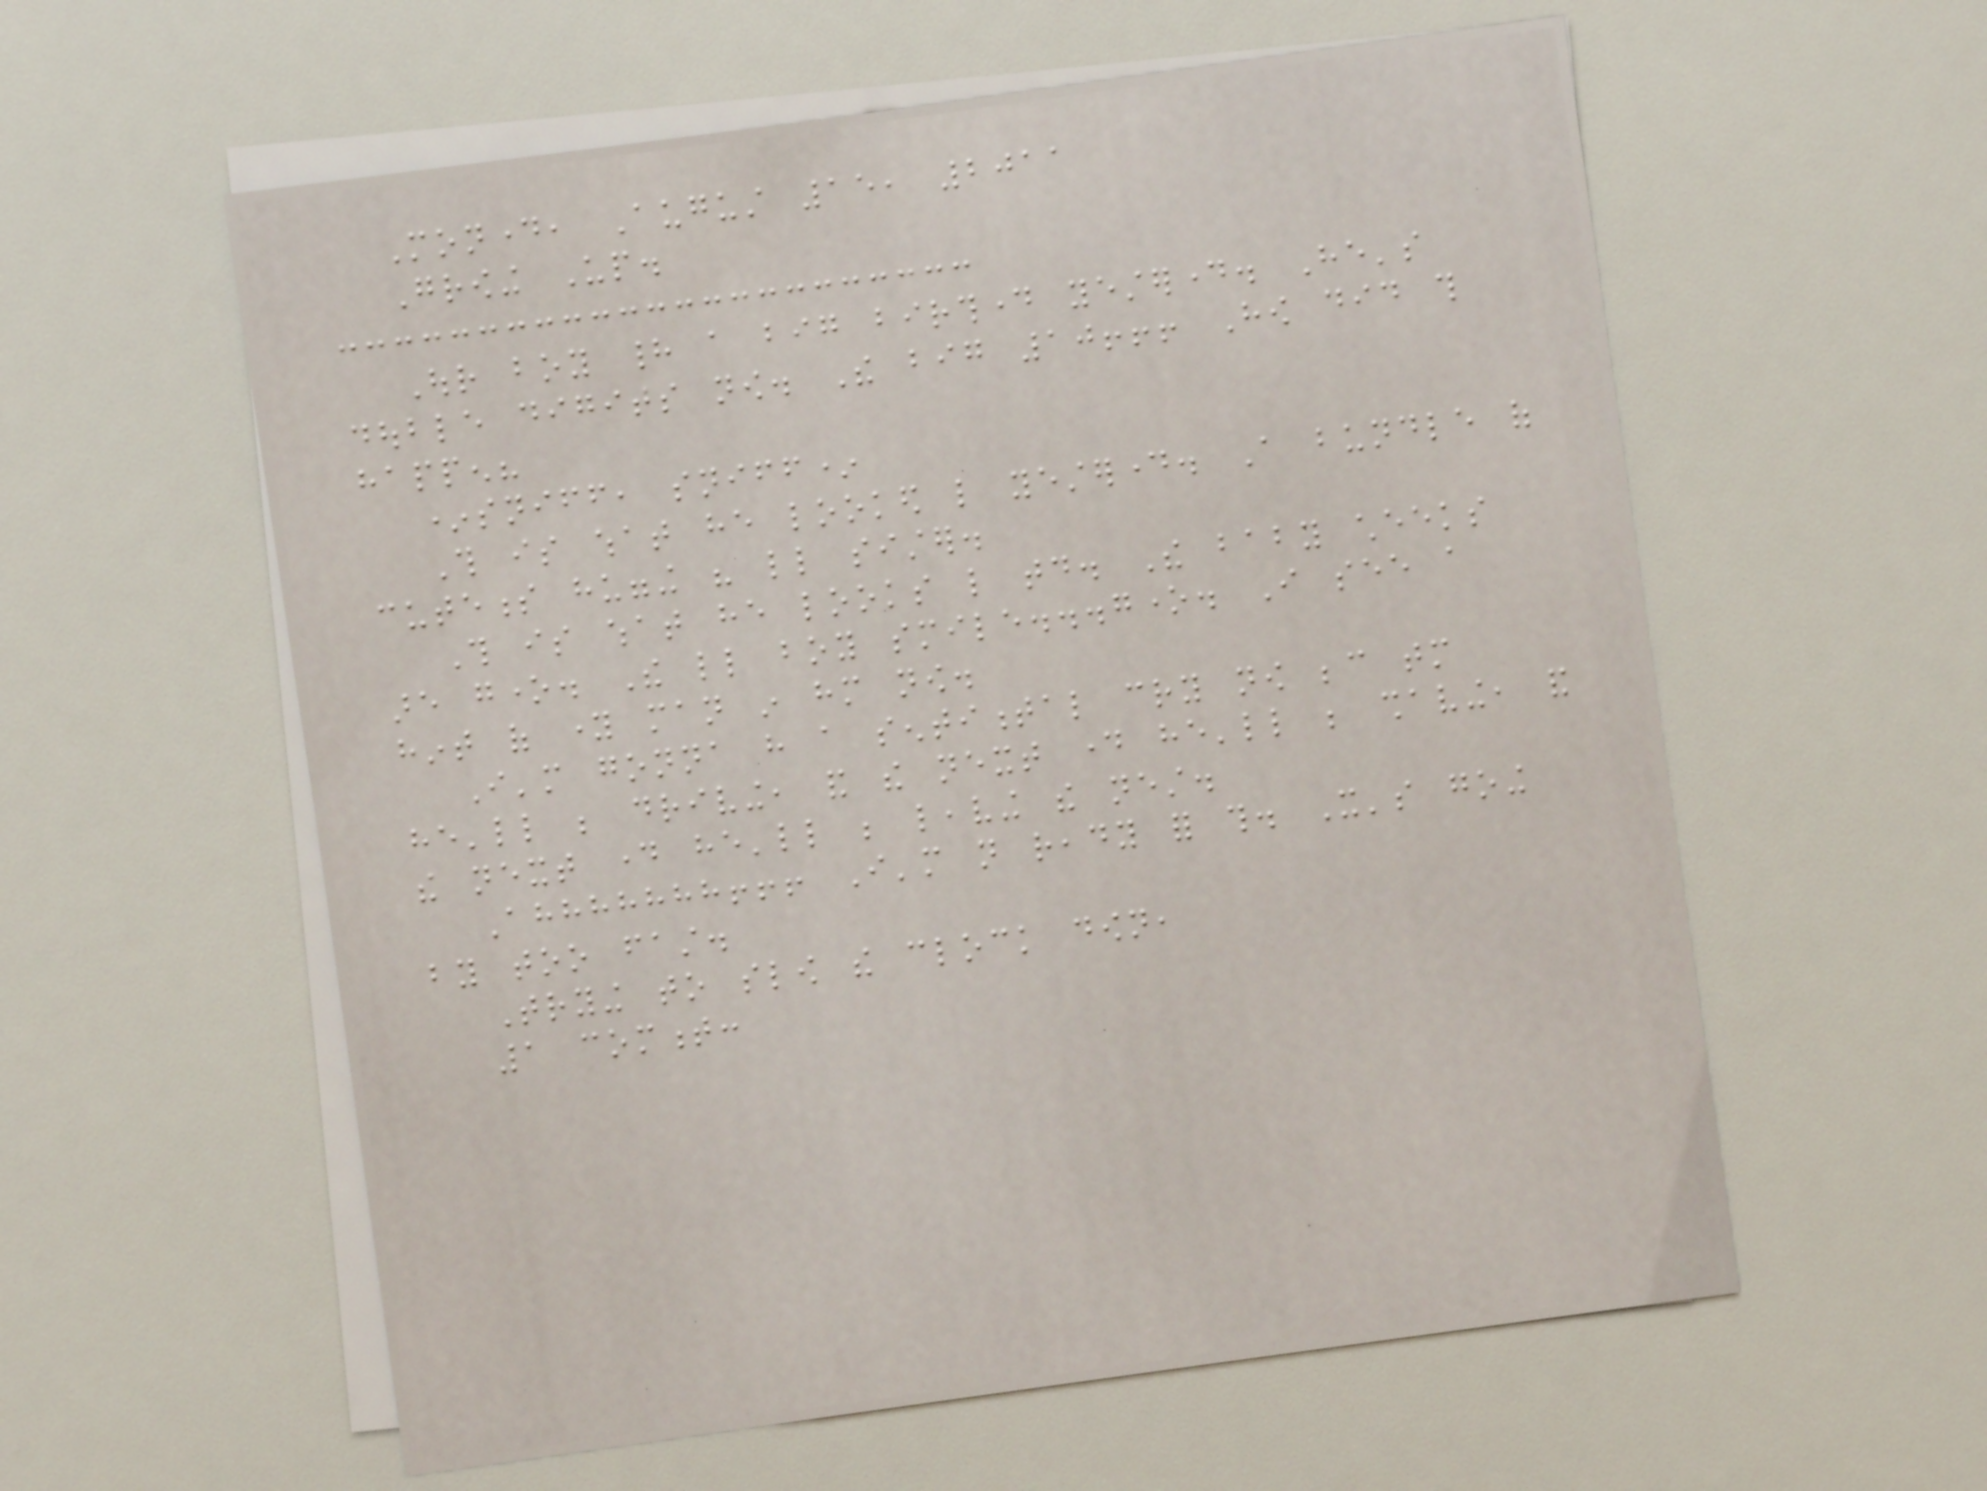Monday, August 15, 2011
Growing Up.
Our boy had a big birthday yesterday. He's
double digits now. The big 10!!! How did this
happen?
*sniff, sniff*
This is what he looked like yesterday. A bundle of
cuteness hugging his little sister.
This is what he looks like today. The baby cheeks
are gone. The little boy smile...gone. I see a
hint of young man in him now.
I'm gonna have a sentimental cry now because tomorrow
he'll be driving, and the next day he'll be shaving, and
the next day he'll be leaving the nest.
Ahhhhhhh!!! I'm not ready for this. It's going
by too fast.
Trying to slow the clock down,
1 comment:
